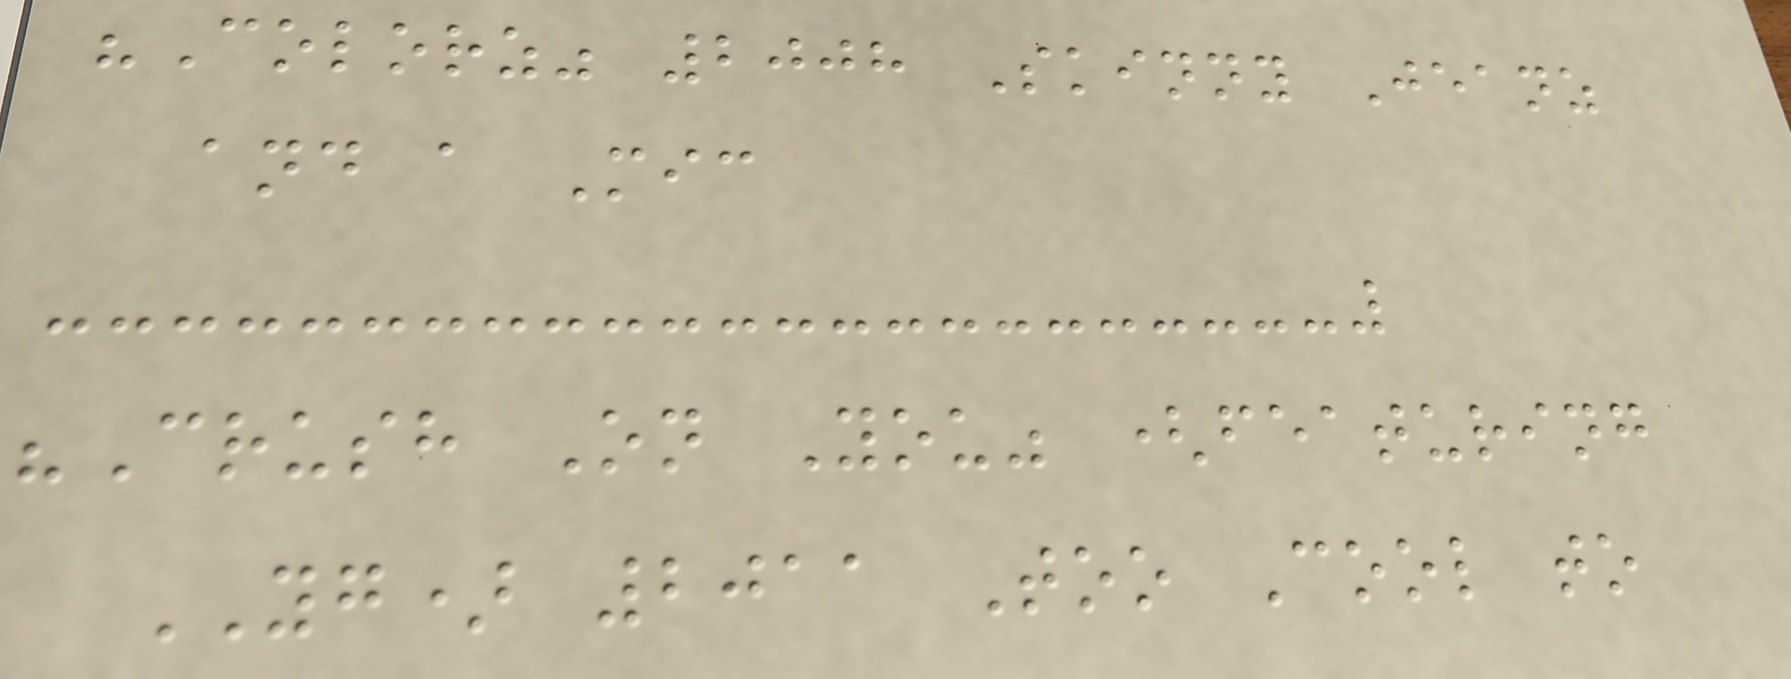"Colorz" 2008 Skinny Jeanz
and a Mic
"Crush On You" (featuring
YG) 2011 Too Cool to
